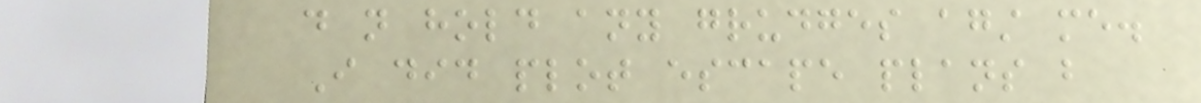do not hold any grudges against me.
I did plot escape plans but
